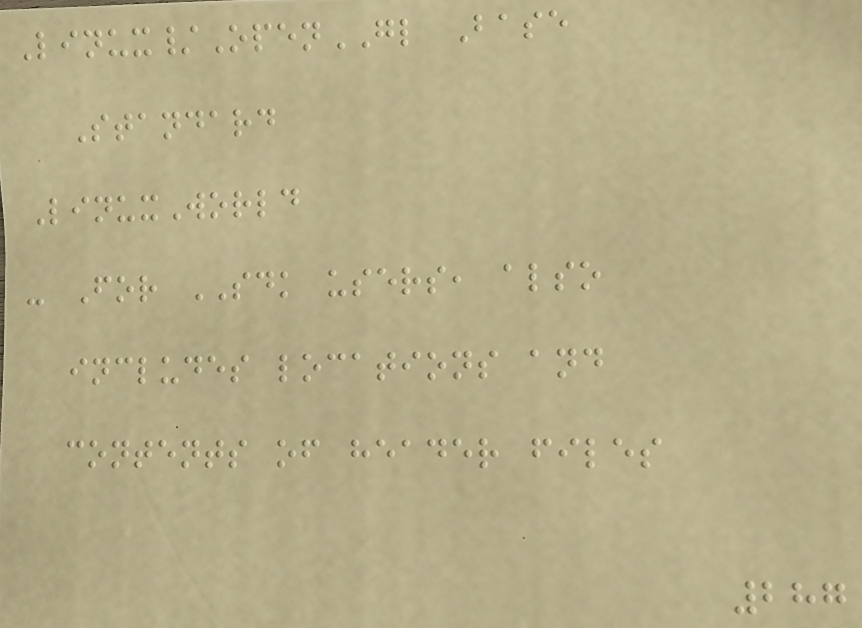Linux/OpenGL Base
Standard
LinuxWorld
- For SDK users, also
includes locations and
contents of header files
287
